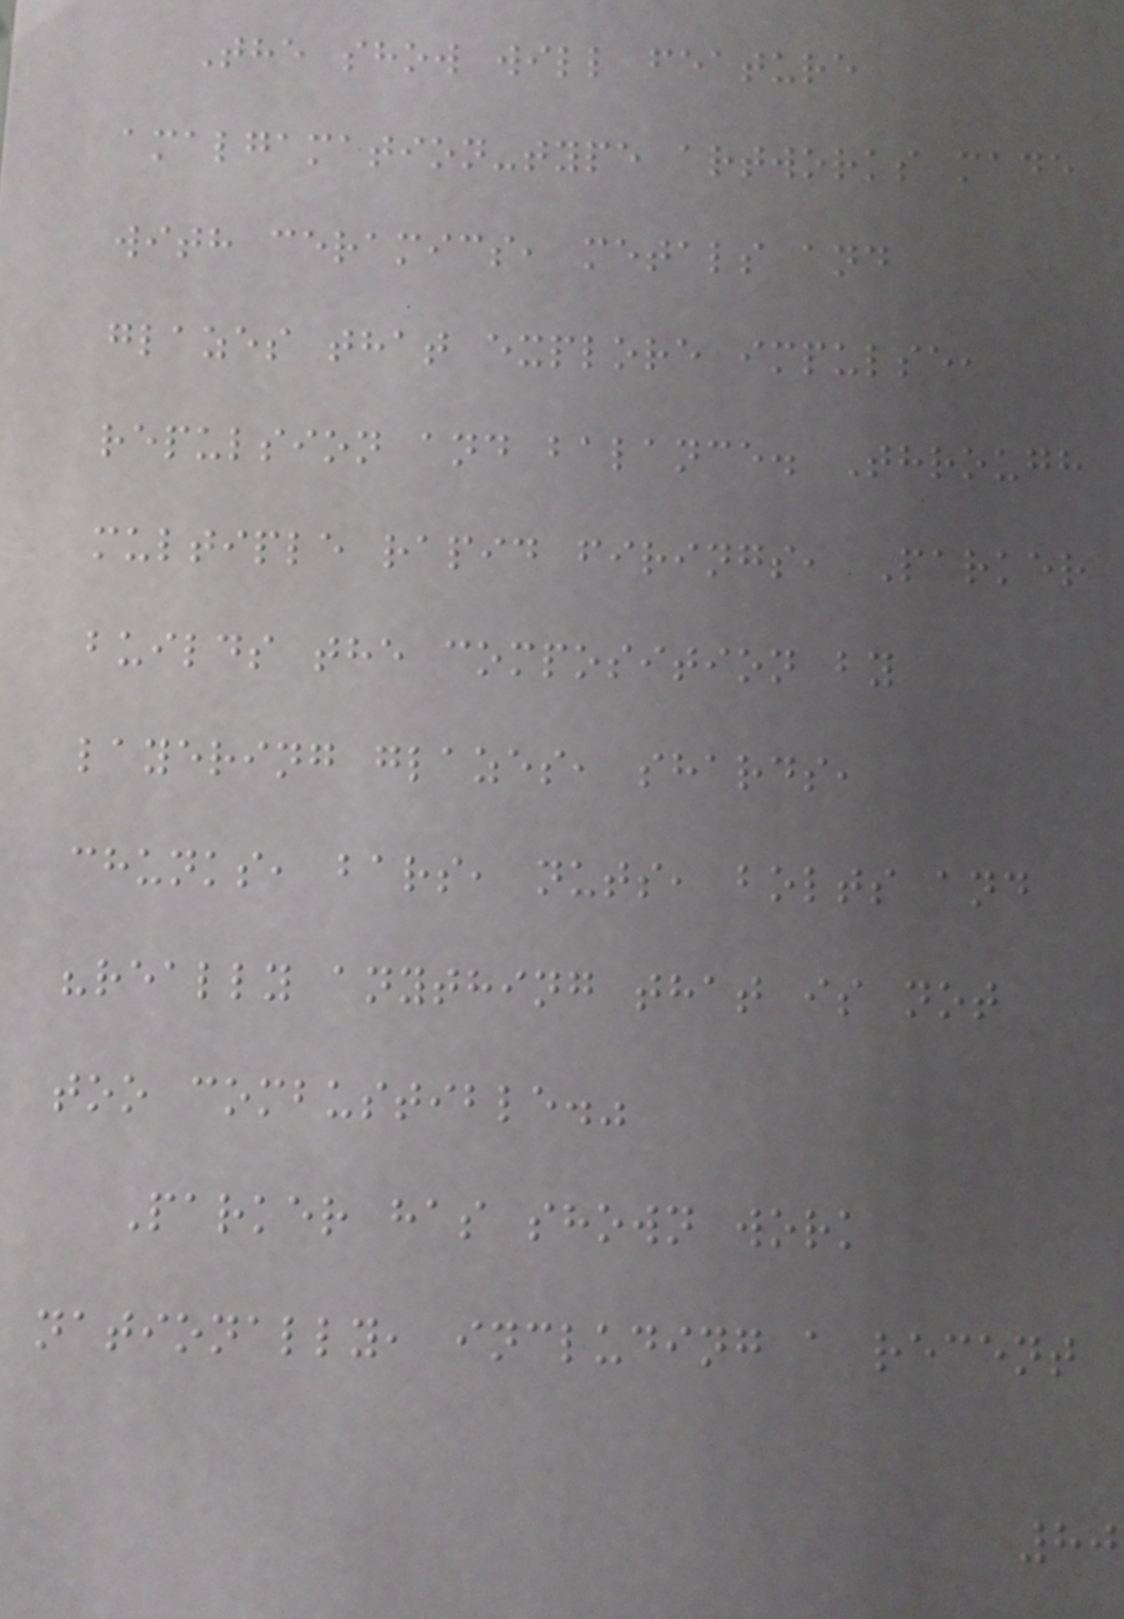The show will feature
amalgamation-type artworks made
with ceramics, metals and
glazes that explore impulse,
repulsion and balance. Through
multiple rapid firings, Parker
builds the composition by
layering glazes, shards,
chunks, bars, nuts, bolts and
"really anything that is not
too combustible."
Parker has shown work
nationally, including a recent
80
